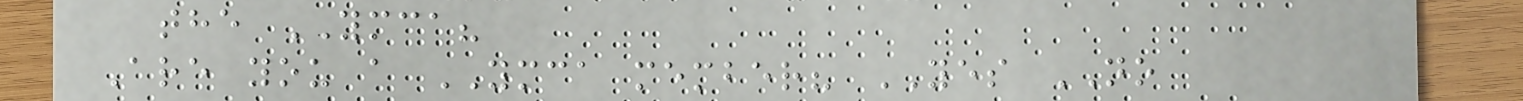the YMCA?
Are you a YMCA member? YES NO
